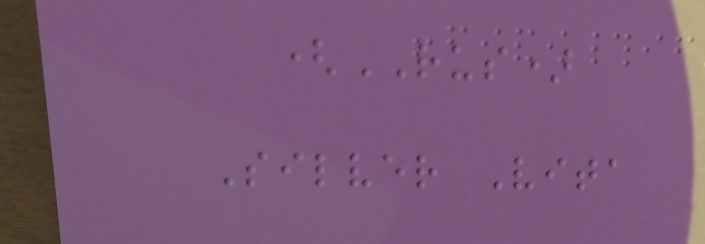(RUS)
Silver Vita
